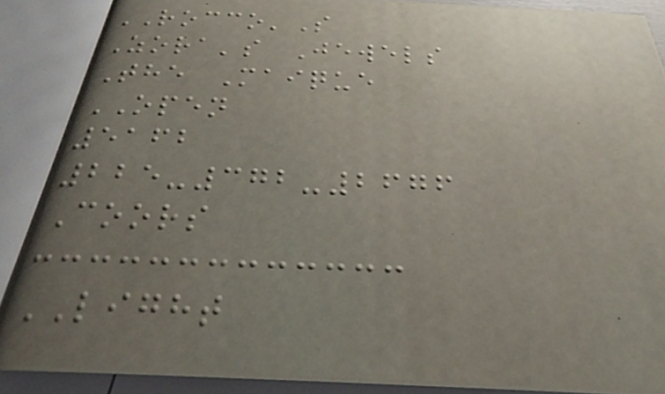ROCCO'S
Zora's Jewels
The Maique
OPEN
5162
225-372-2676
Coors
LIGHT
